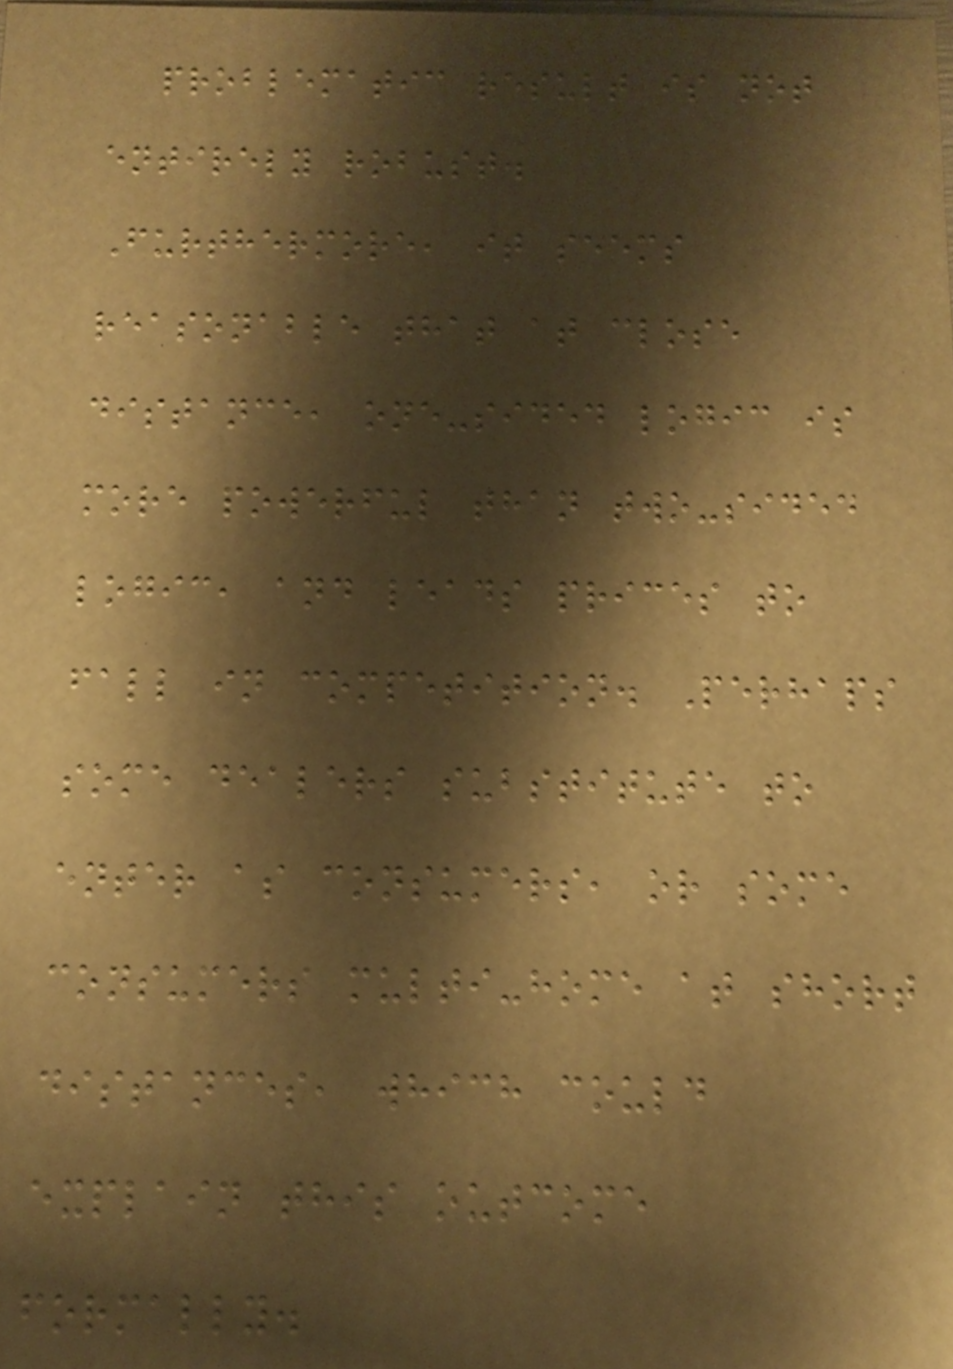problematic result is not
entirely robust.
Furthermore, it seems
reasonable that at close
distance, one-sided logic is
more powerful than two-sided
logic, and leads prices to
fall in competition. Perhaps
some dealers substitute to
enter as consumers, or some
consumers multi-home at short
distances, which could
explain this outcome
formally.
